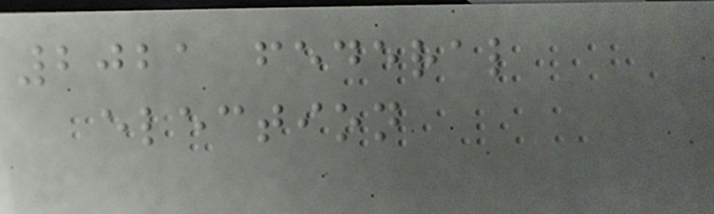2021 federal
election
